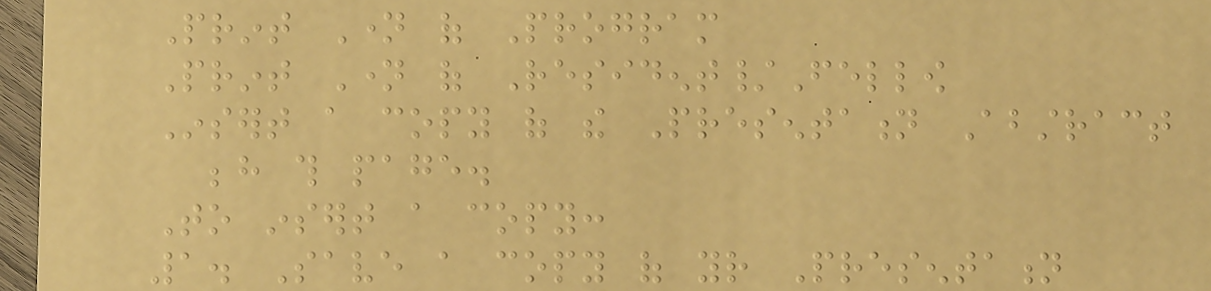Print Name of Program
Print Name of Resident/Fellow
Insert a copy of the Presentation Abstract
behind this page.
To insert a copy:
1. Save a copy of your Presentation
